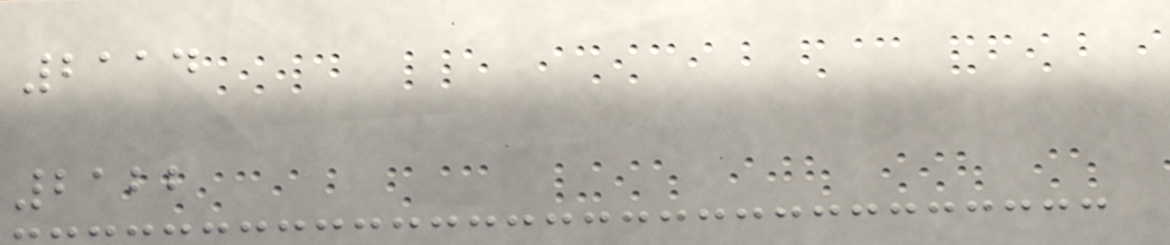2114
2122
